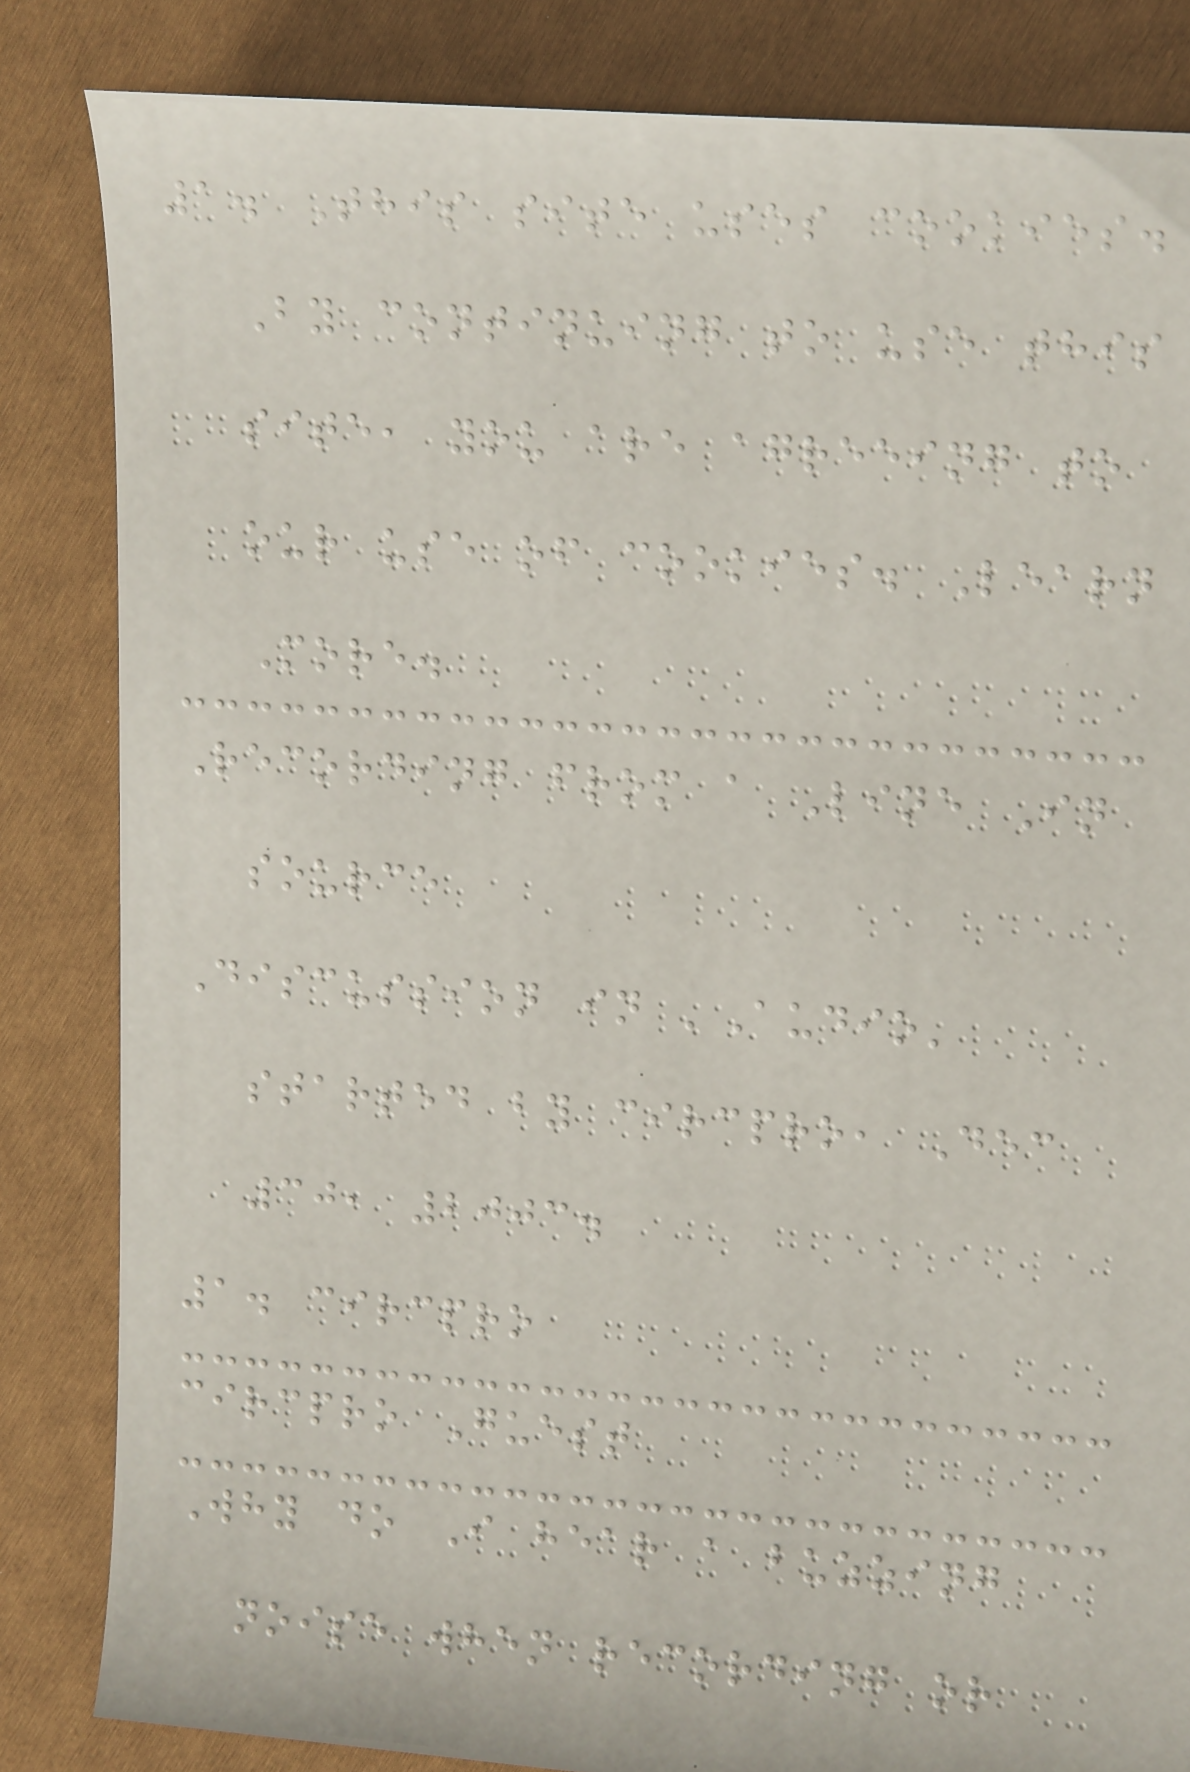1. This site uses cookies.
By continuing to use this
site, you are agreeing to
our use of cookies. Learn
More.
Recording from a Line In
source
Discussion in 'Audio'
started by circpro, Dec
30, 2003.
1. circpro
circpro Guest
Why do I hear a buzzing
noise when recording or
